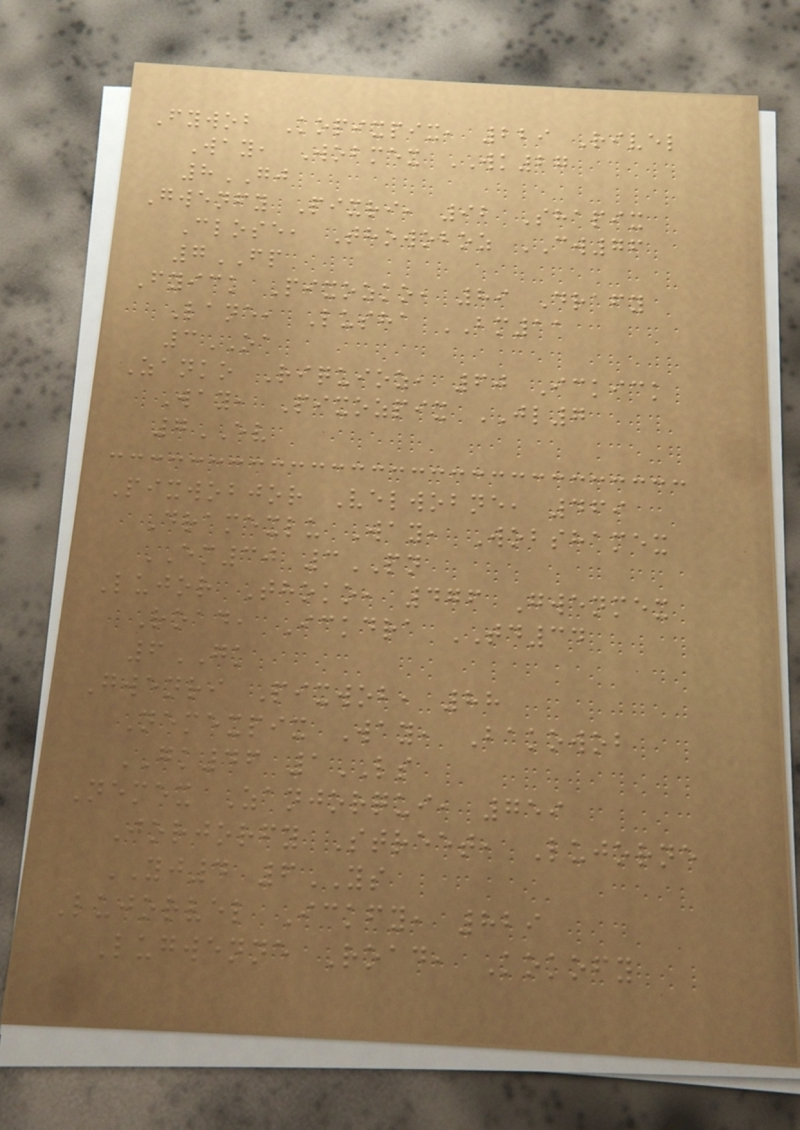Fywob Kopixpix, 229 Rivel
Way, Wobmex WK27
8GJ
Gwenfy Pixri, 92 Shapix
Close, Thowoboz CW76
7FP
Fyick Pixozko, 89 Drafy
Lane, Lusha BM11
3OA
Zanko Riquioz, 60 Ickick
Way, Pixozpix JL7
7EV
Pixwobjor Velwobne, 469
Dramexlu Way, Wobshamex
EM30 3PN
Lujor Thoko, 476 Gwenmex
Road, Ickdra TD34
6GK
Gwenri Pixwob, 88
Nemexpix Way, Bakowob
GK46 1LS
Nemex Zanjorqui, 759
Jorjorfy Street, Lujorne
YJ4 6YS
Lujorvel Ickfy, 829
Lugwenne Road, Kokofy
